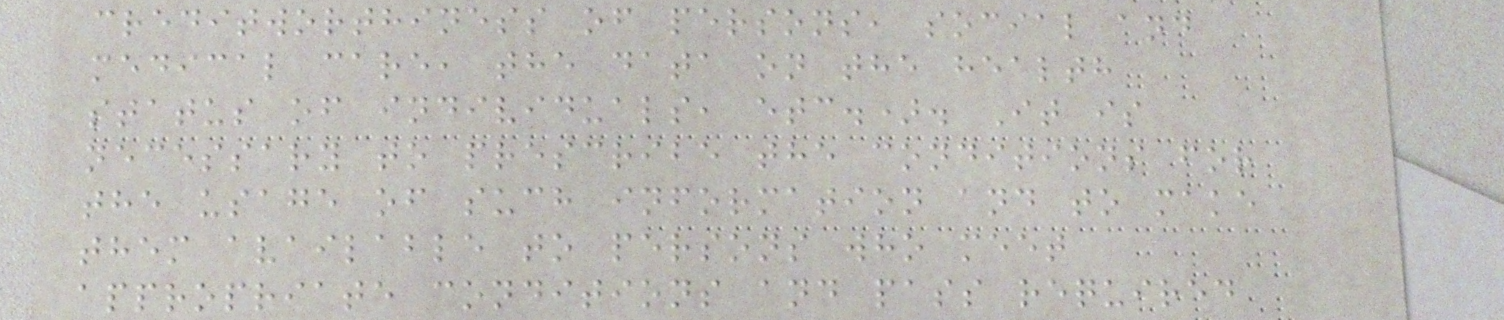creditworthiness of persons, social and
medical care, the data on the health
status of individuals, etc.). It is
necessary to prescribe the conditions for
the usage of such information and to make
them available to persons who meet
appropriate conditions and pass required
